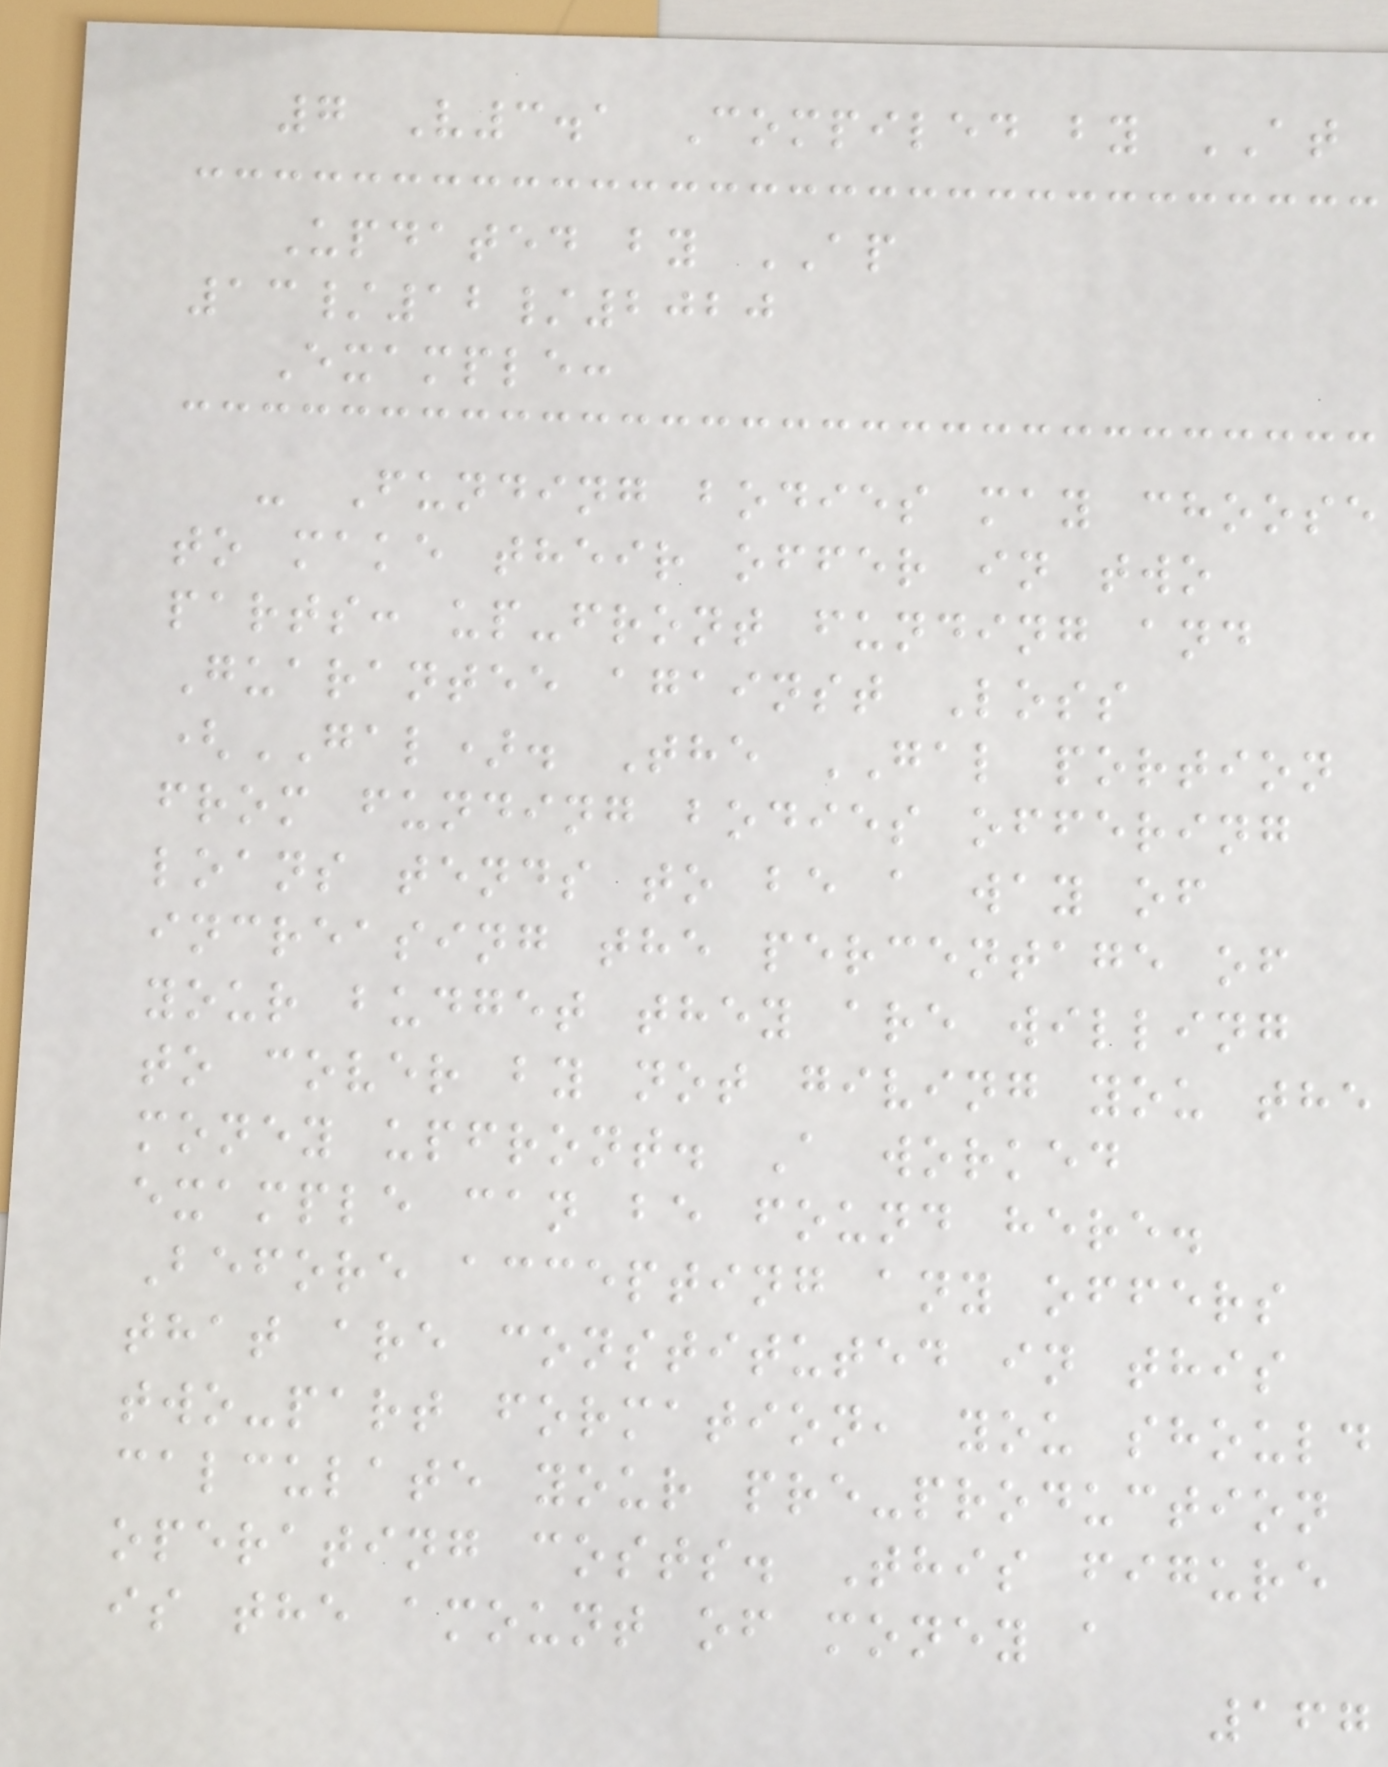7 V3.1 Compiled by AT
Updated by AP
13/12/2020
Example:
- Funding bodies may choose
to make their offer in two
parts: up-front funding and
Guarantee against Loss
(GAL). The GAL portion
from funding bodies offering
loans tends to be a way of
increasing the percentage of
your budget they are willing
to cover by not giving you the
money upfront. A worked
example can be found here.
Before accepting any offers
that are constituted in this
two-part formation, you should
calculate your pre-production
operating costs. This figure
is the amount of money a
167
